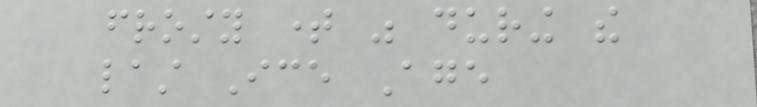frosty time was during the
last Ice Age
